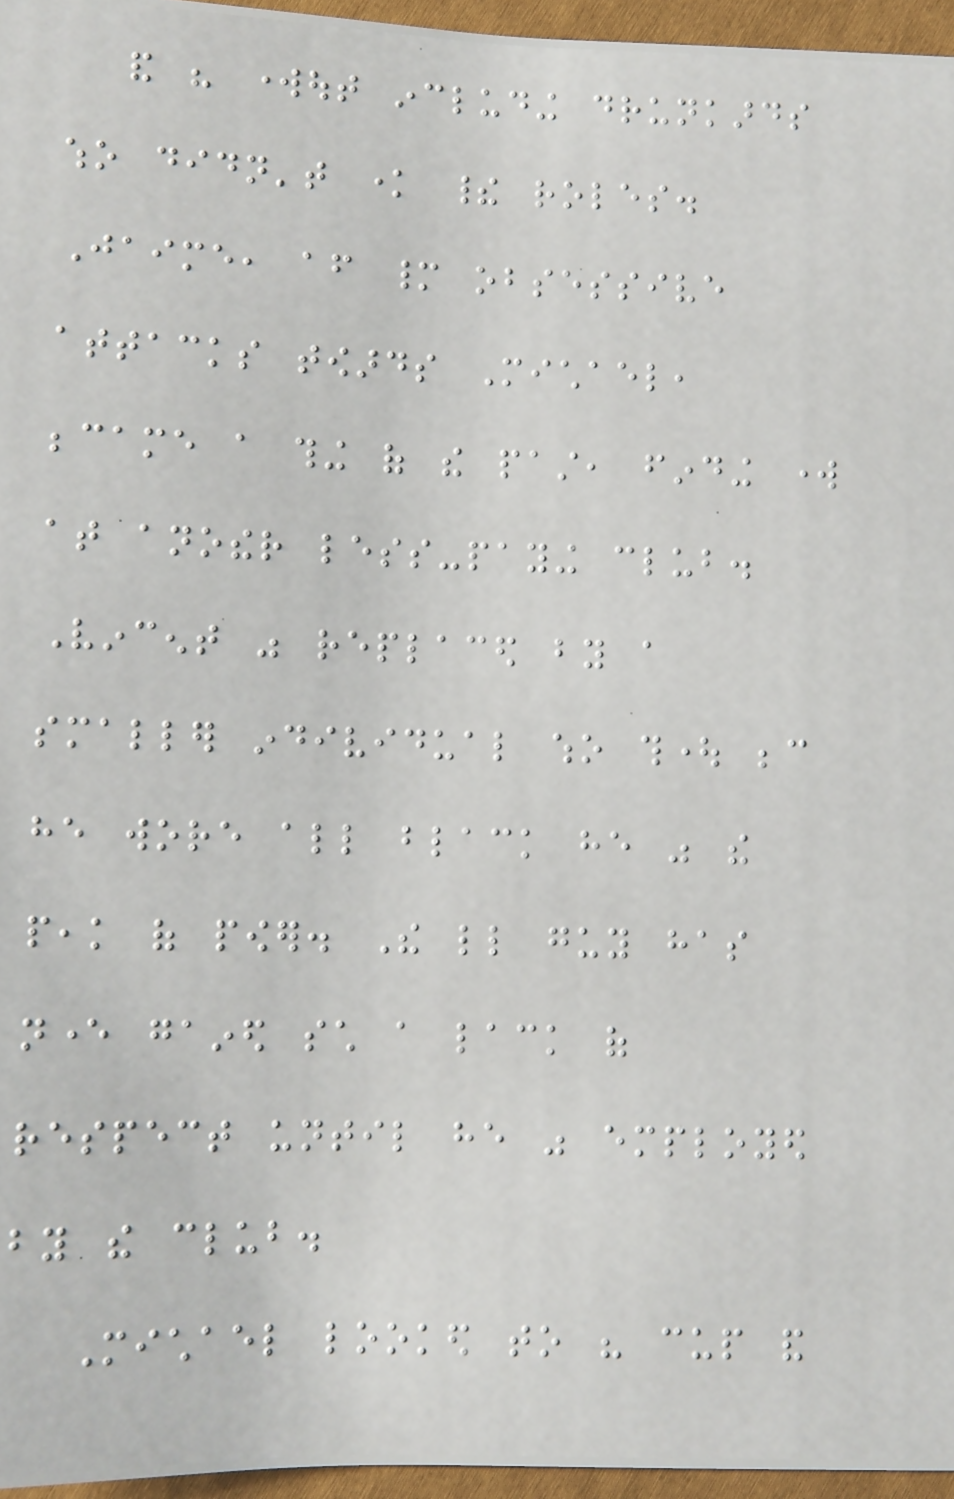and his workout including drunkards
who didn't know their roles.
Jaime, after many obsessive
attacks towards Michael,
became a thing of the past, finding work
at another less-paying club.
Vincent was replaced by a
smaller individual who thought because
he wore all black he was the
peak of power. The little guy has
never gained such a lack of
respect until he was employed
by the club.
Michael looked to his cup and
